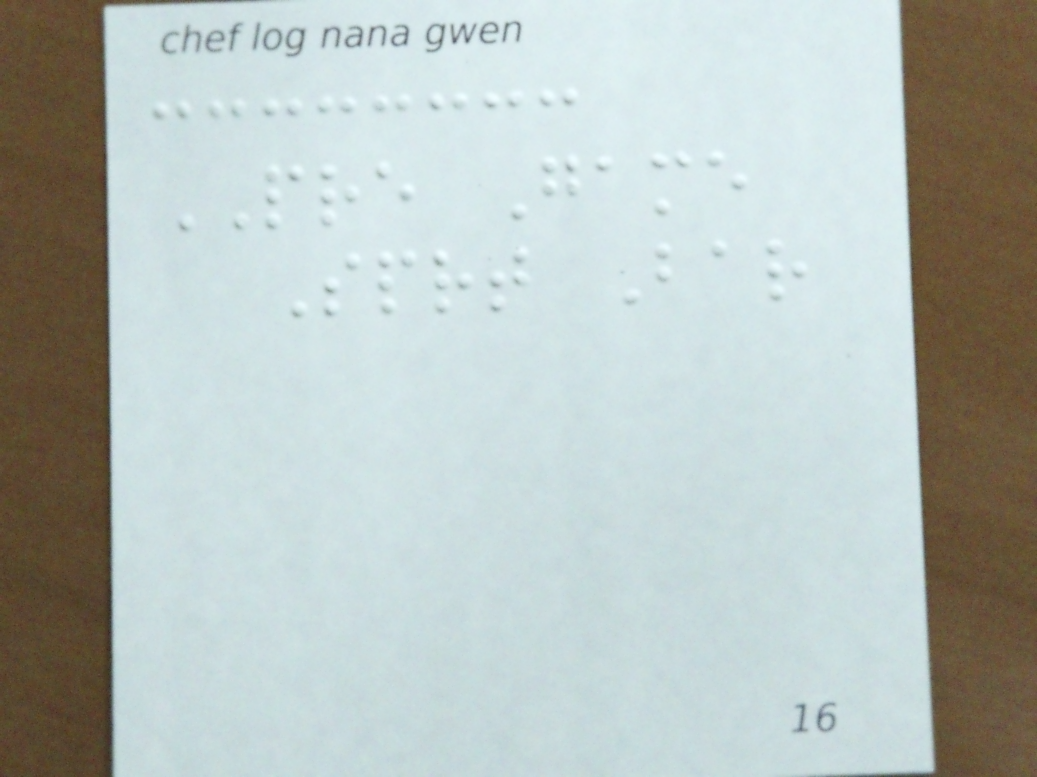PRE Game
Sprt Bar
